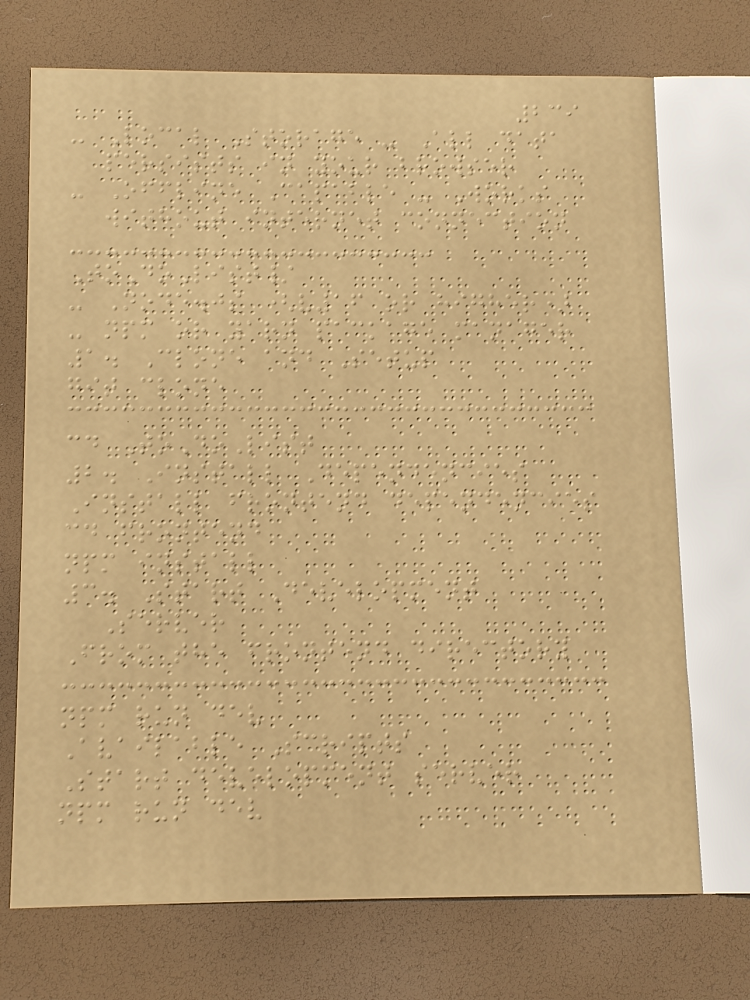239
- Local Storage - All data
persists in your browser
- Offline Capable - Works
without internet connection
ToDoList/
- Node.js (v16 or higher)
- npm or yarn package manager
1. Clone and Setup
git clone
cd ToDoList
2. Install Dependencies
Install frontend dependencies
cd frontend
npm install
3. Start Development
Server
From the frontend directory
npm run dev
Available Scripts
Start development server
npm run dev
